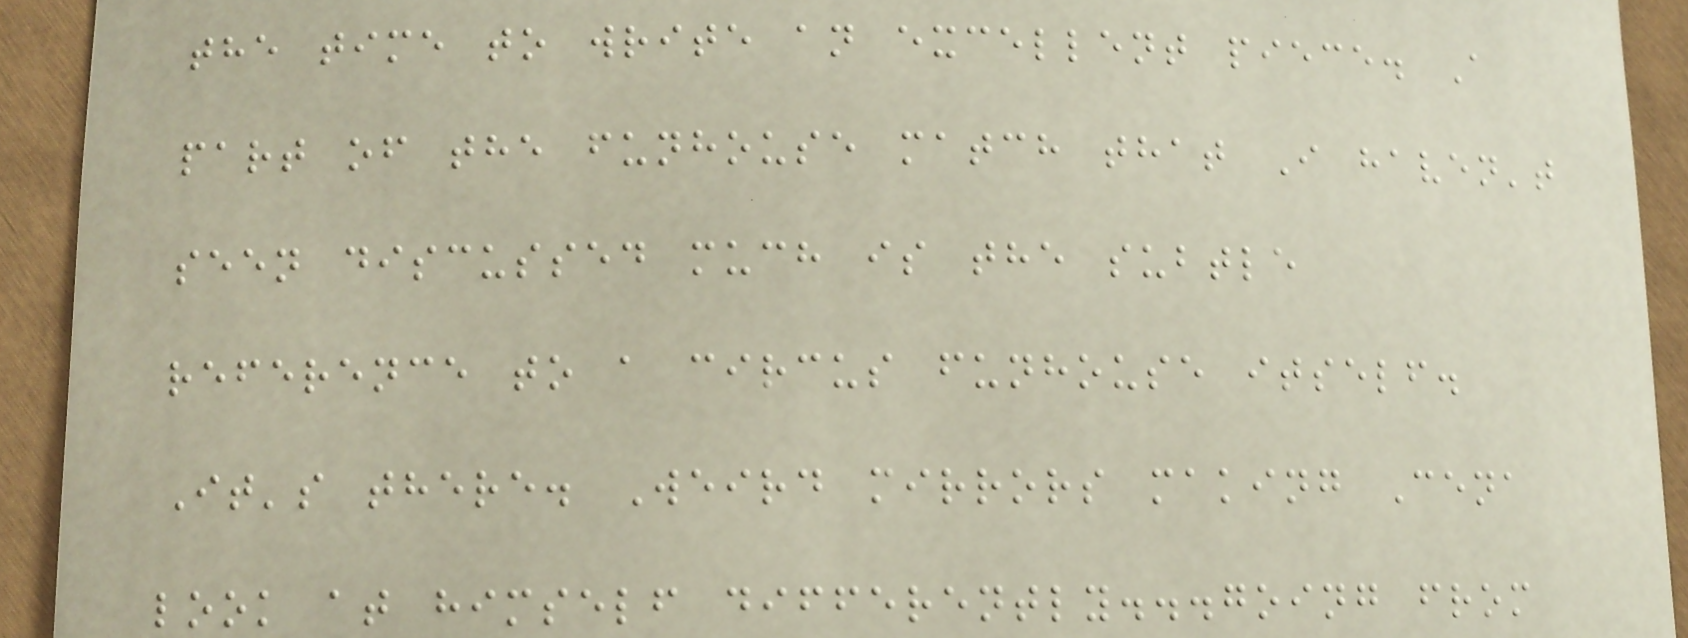the time to write an excellent piece. A
part of the funhouse match that I haven't
seen discussed much is the subtle
reference to a circus funhouse itself.
It's there. Weird mirrors making Cena
look at himself differently...going from
